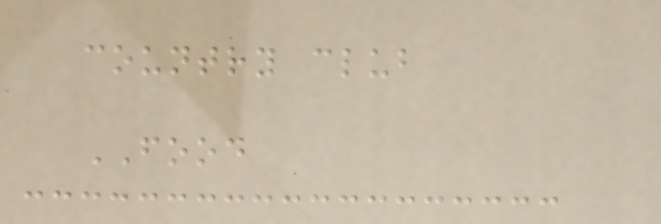country club
FOOD
